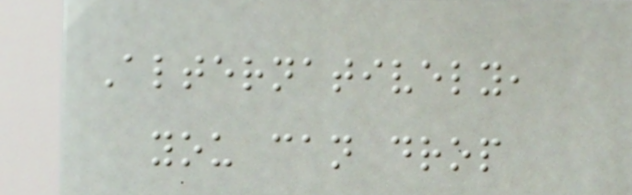Alternatively,
you can drop
